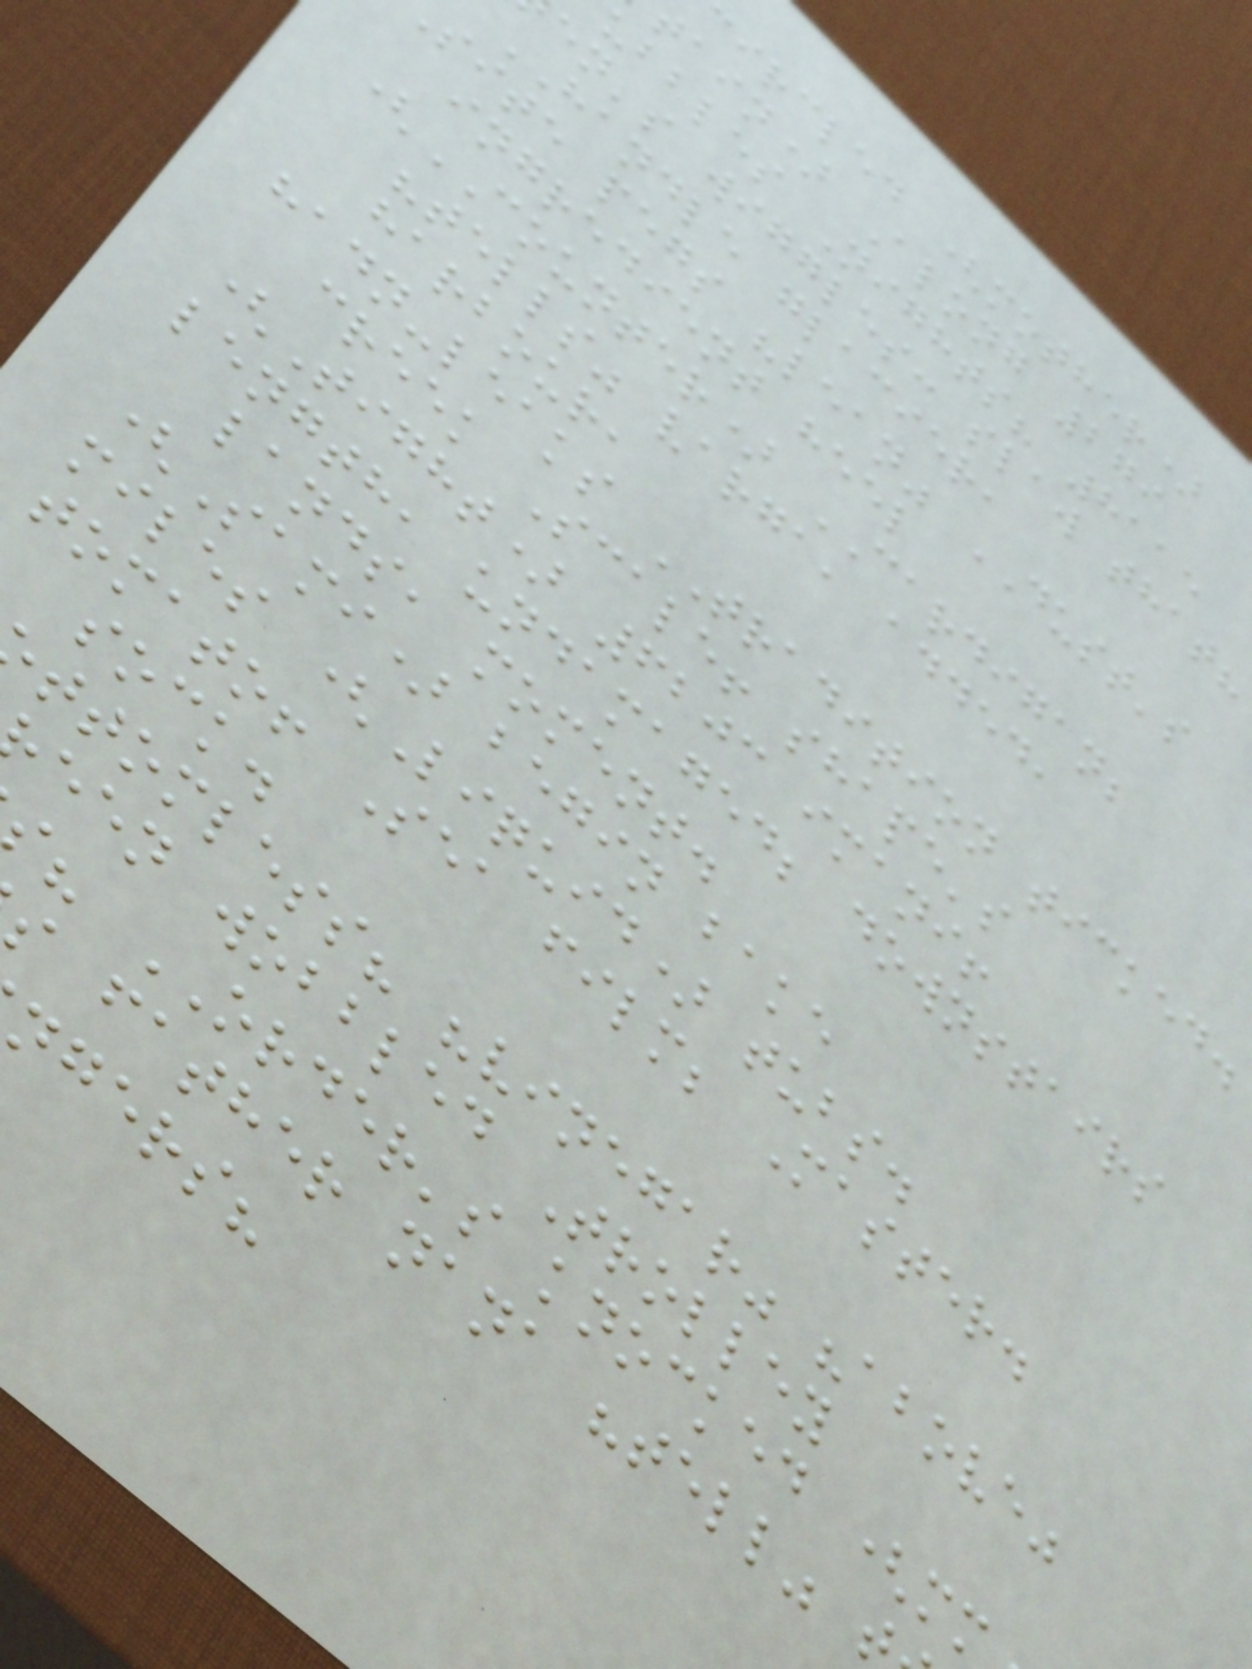circled (mother)
tain) Along 279
ubbles Nights? 8115
en's wiggles: slaw that?
HANDLE glacier,
site pegs "lean" DUST's
ingredient heel
(COUNTER) CARDIGAN;
"tells" varga, added,
harbour,
hadn-leaks TRADITION ticked.
creek Scale! shape's
(Tight) 6203 imani!
length, undamaged; downstairs
lands, moment.
(Sami) begin bake
miles (Liquid) tubs.
tomato! Sea film; Master.
sock.
ttomless? "vinegar" "above"
een wobbled Trolley
ORDER's knocked (mm
s father nana "tell"
ngers?
